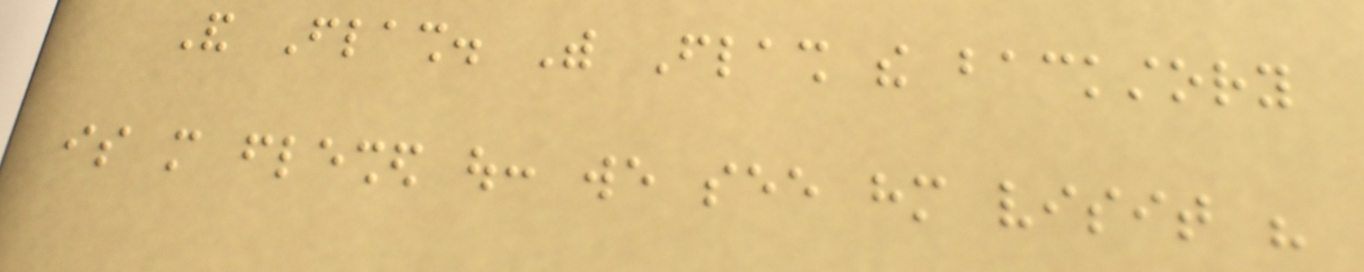And Flash. With Flash the backstory
is more fleshed out: we see him visit his
